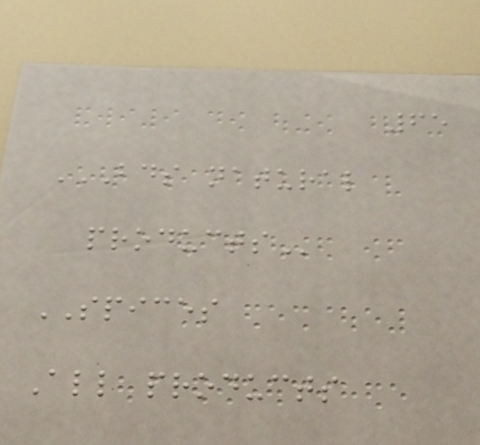65
BDS NATURAL
PRODUCTS
SPICES
All products
